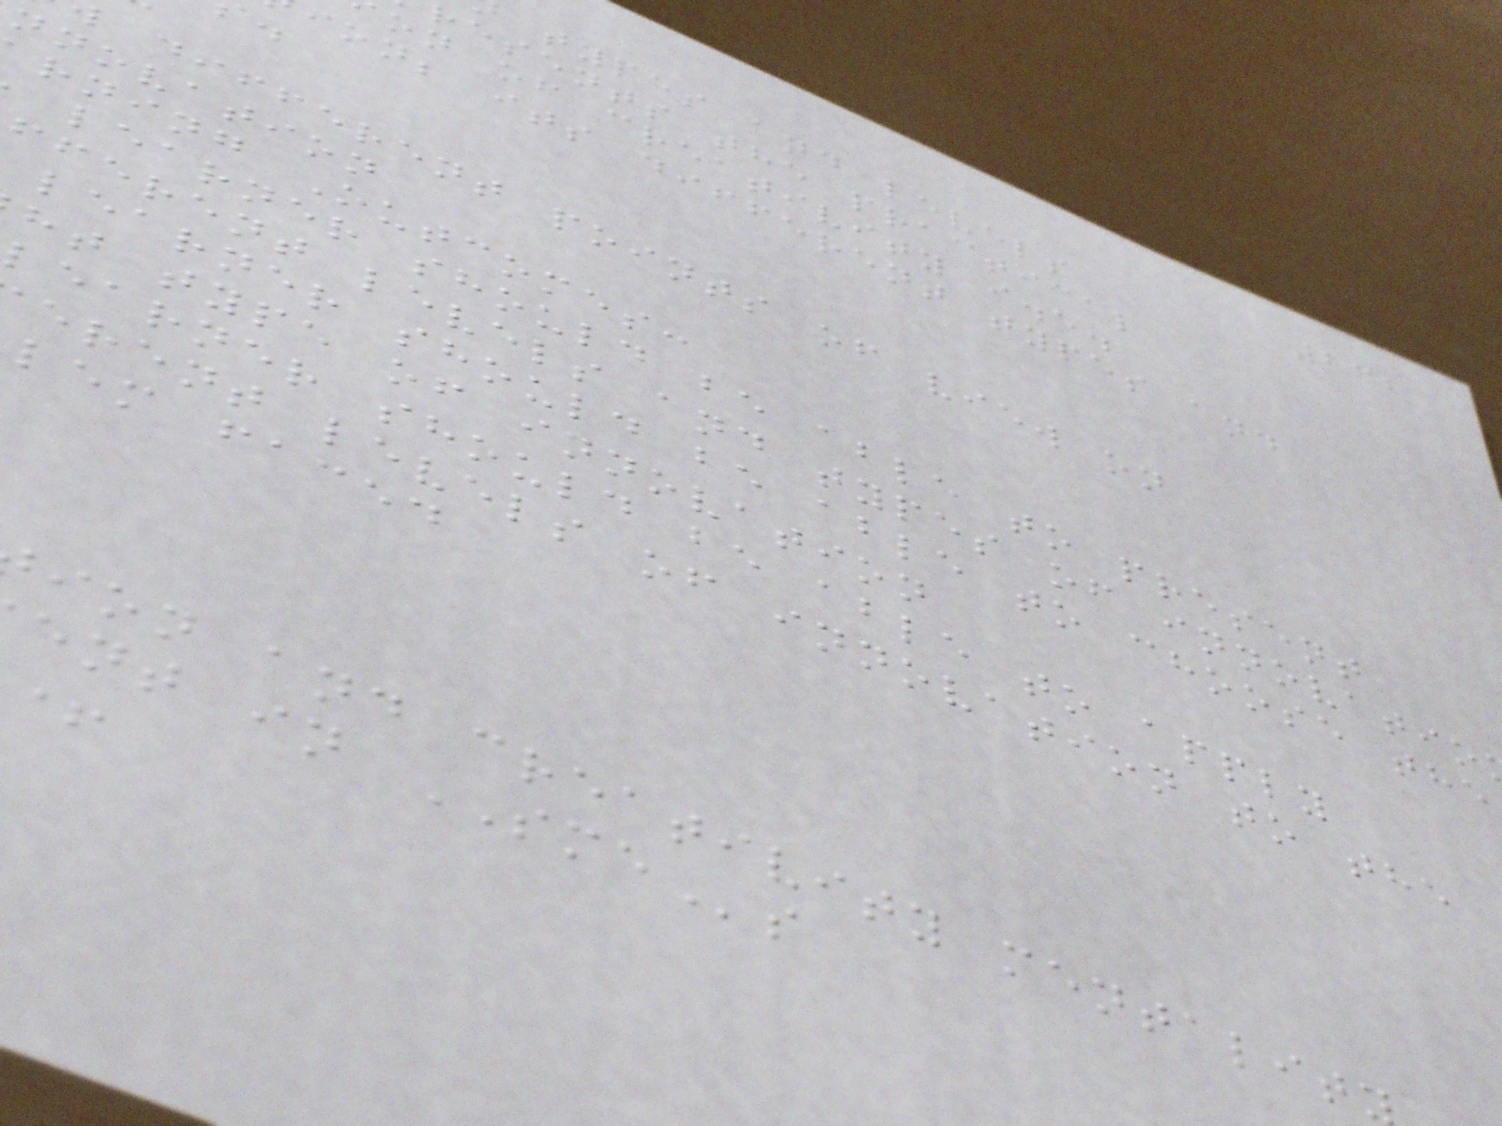262
types and levels
resents the practical
on of creativity i.e.
ion; its different types and
different points of view on
nnovation
rning Outcomes:
learner should be able to present
fferent levels and types of innovatio
learner should be able to choose the
ht type of innovation
learner should be able to apply
erent levels of innovation to the
lem faced
ion and creativity mentalit
ent in SMEs
